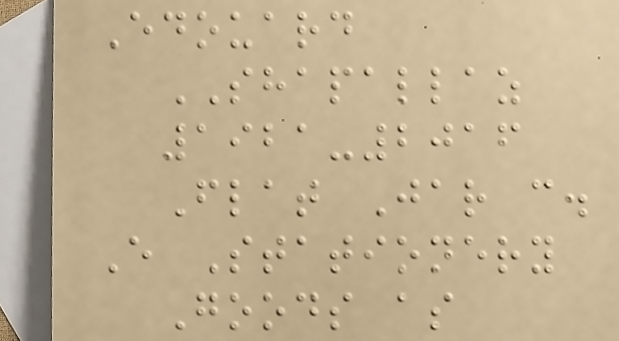Edouard
SHAPALLAZ
1921-2016
Flat Jar c.
E Stationery
Goods as
